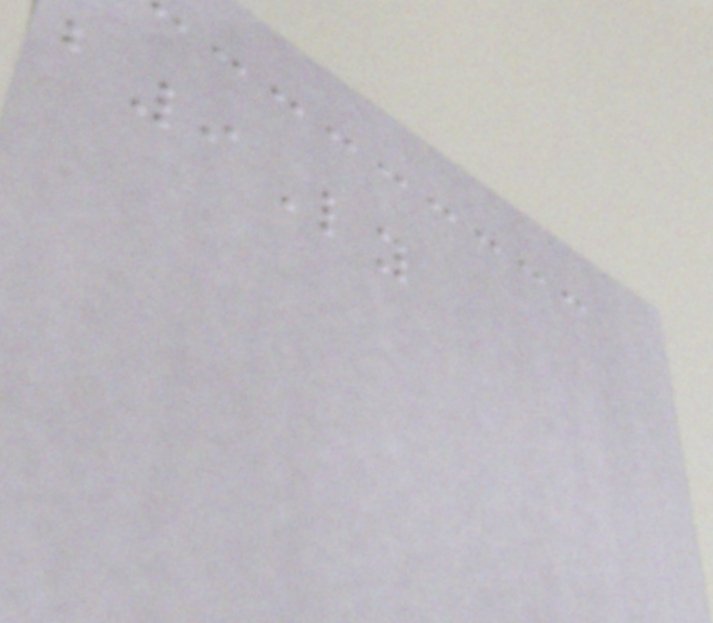b9Ly
